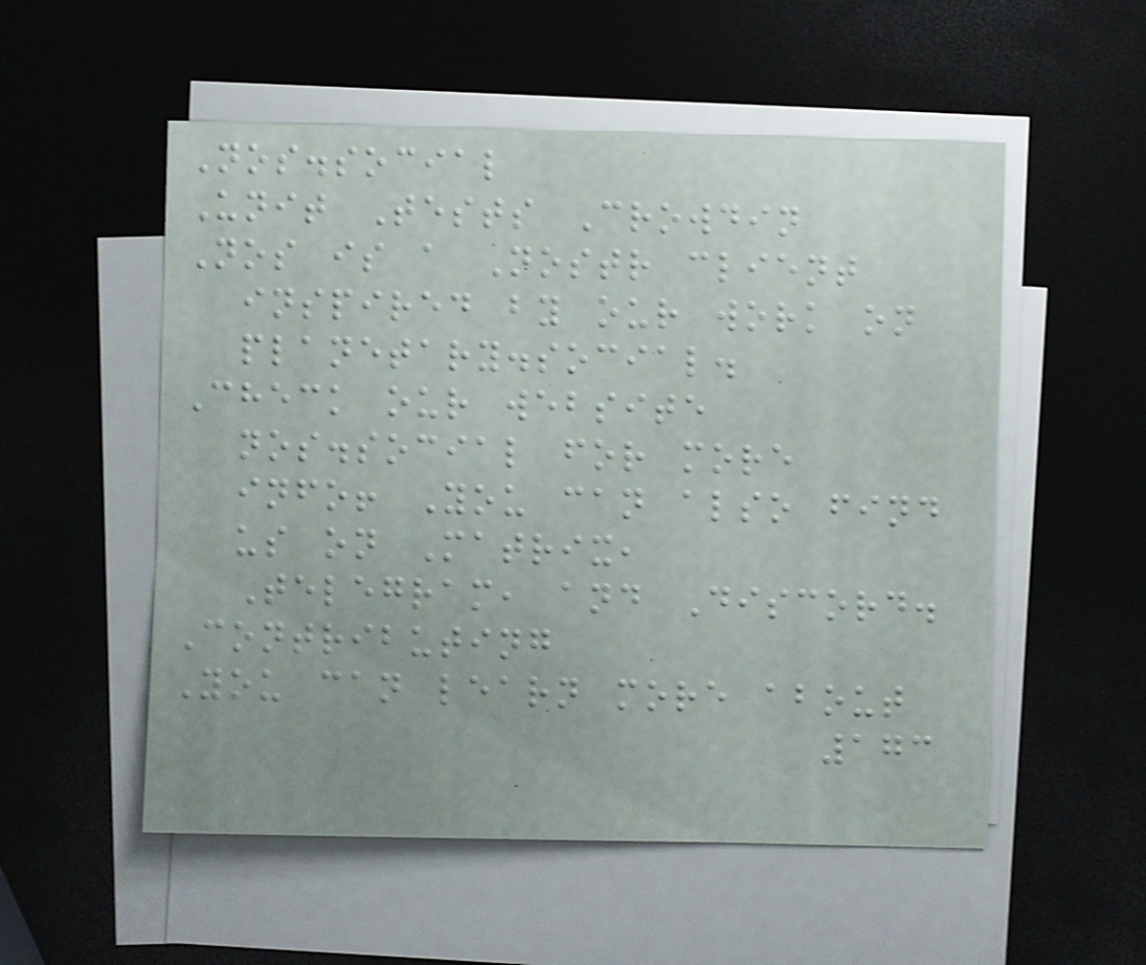Nos.social
Unit Tests Crowdin
Nos is a Nostr client
inspired by our work on
planetary.social.
Check our website
nos.social for more
info! You can also find
us on Matrix,
Telegram, and Discord.
Contributing
You can learn more about
173
